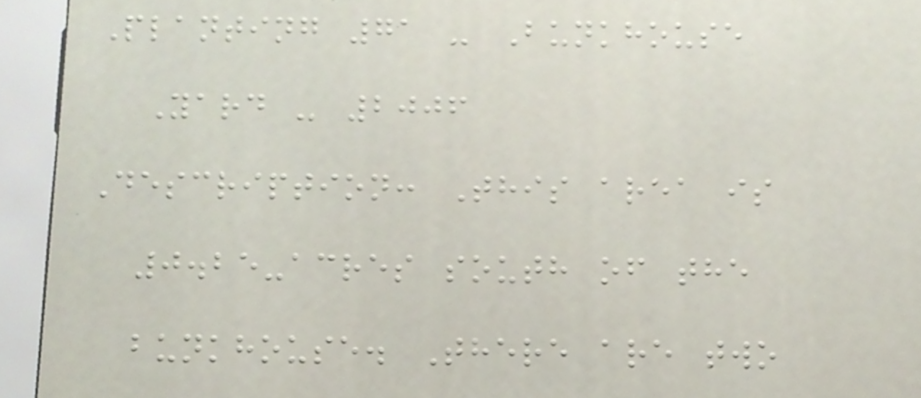Planting 71 - Bunkhouse
Yard - 2006
Description: This area is
0.25-acres south of the
bunkhouse. There are two
